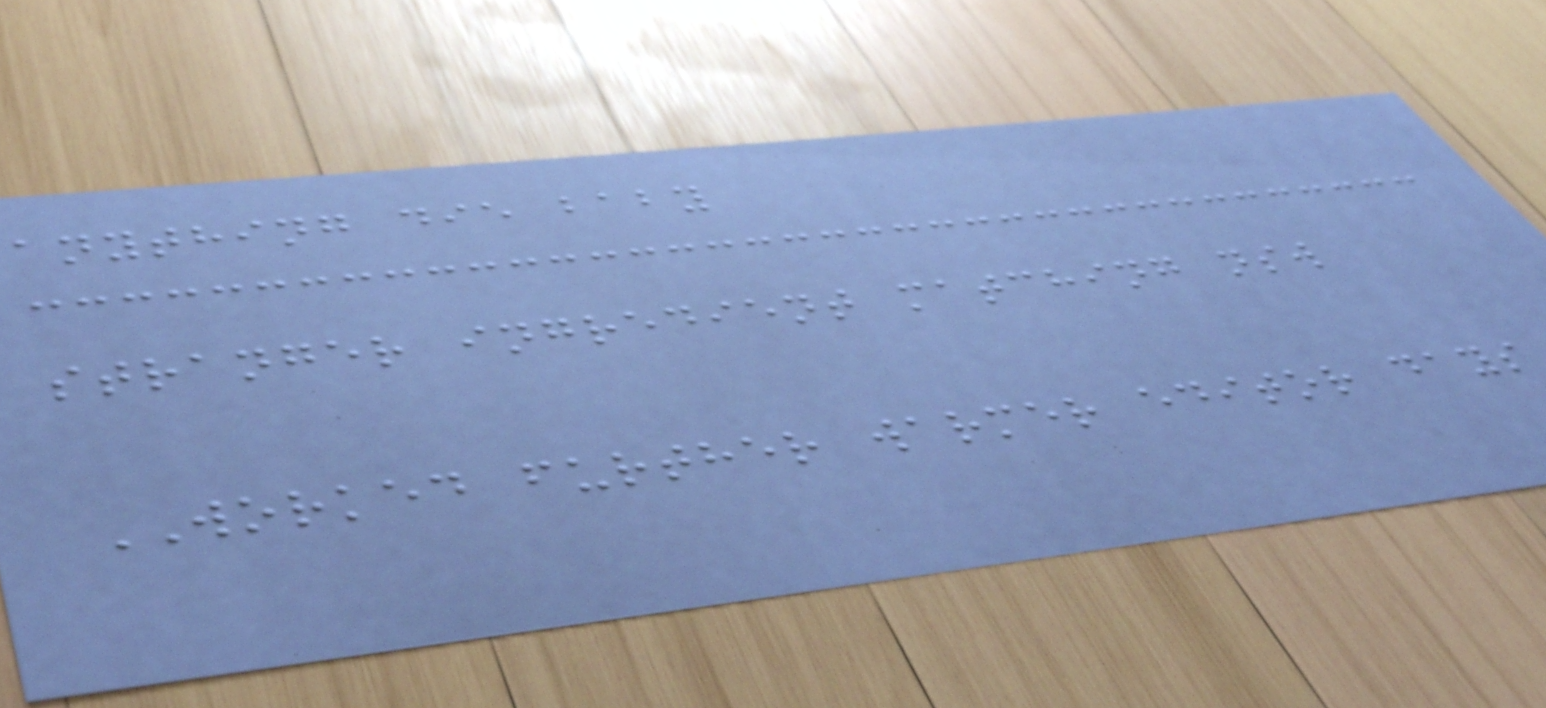anything die baby
stranger ingredient matching nsw
WORKED further warmer editor days
